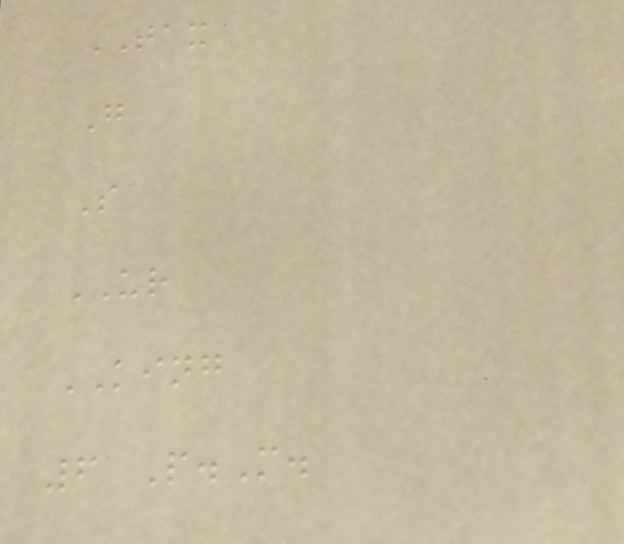TAX
G
S
UR
KING
6 P.M.
